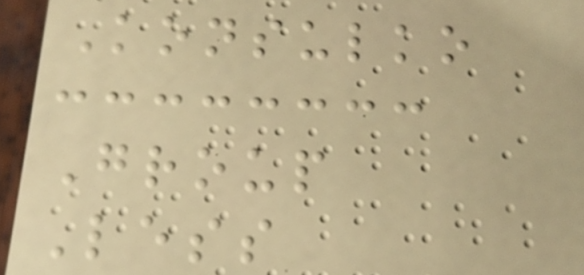Konsulko
Group
Less
